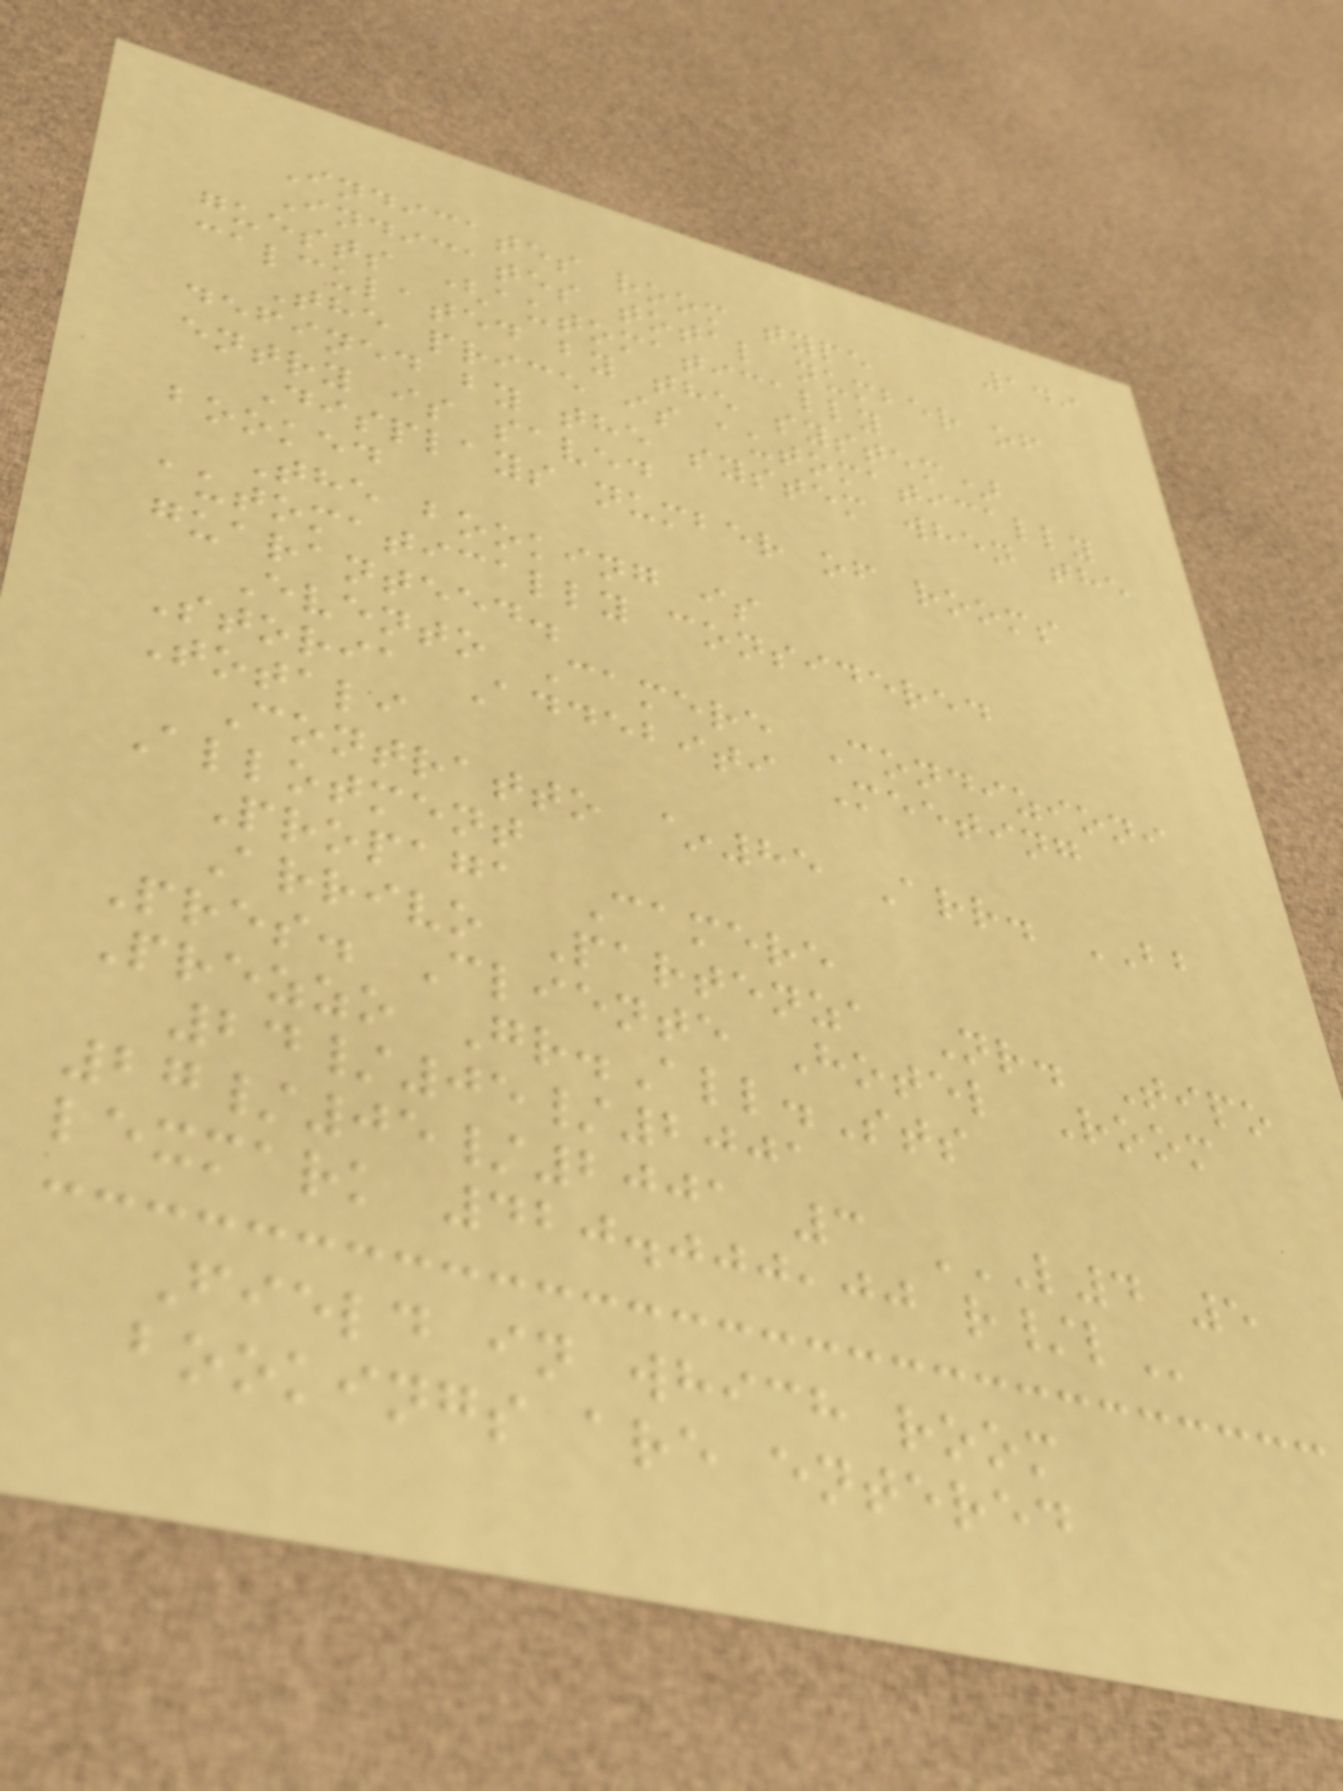149
Indicates room type
Indicates total number of
guests (automatically
calculated by the system)
The price is automatically
defined by the system when the
entry is saved
Displays number of rooms
booked
The booking is
automatically considered
guaranteed.
Evento Camere Condizioni
Storia Addebiti Meeting
Totali
Contratto ~85 Arr. BB
Allotment
Propaga Camere
Arrivo Partenza Nr. Tipo
Pres. Cliente Hotel Room
Prezzo Gr.All.Sts
24/05/2001
27/05/2001 3 L4 5
LEXMARK 420.000,00 R/L
Field in which room
bookings are entered
